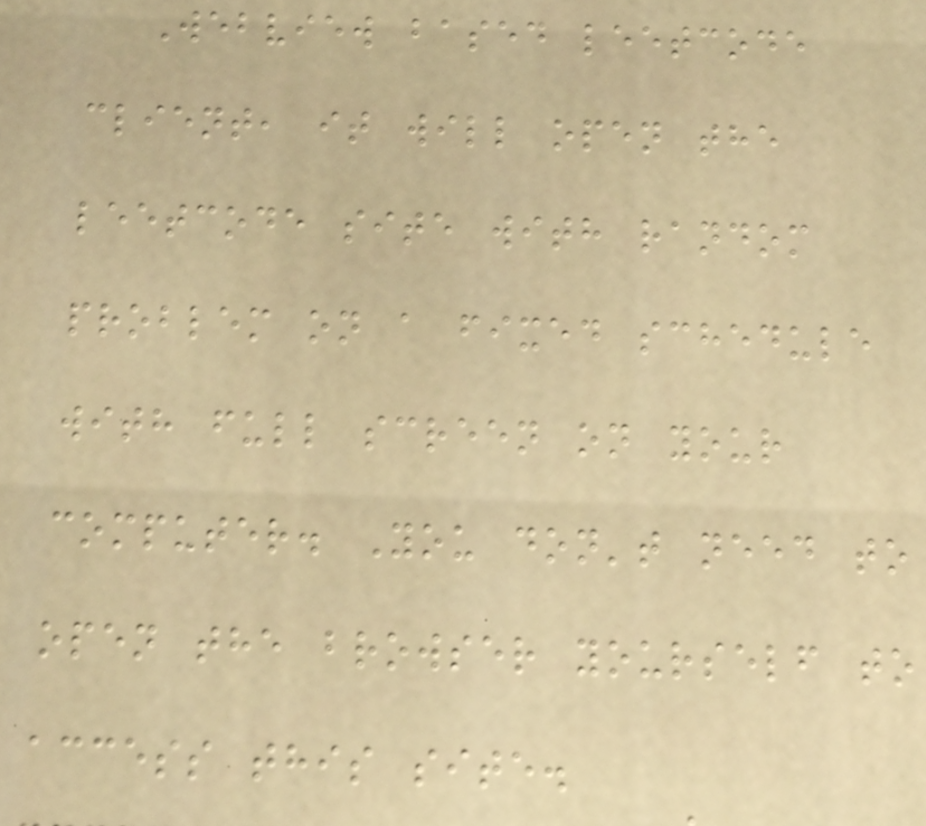Webview based leetcode
client, it will open the
leetcode site with random
problem on a fixed schedule
with full screen on your
computer. You don't need to
open the browser yourself to
access this site.
